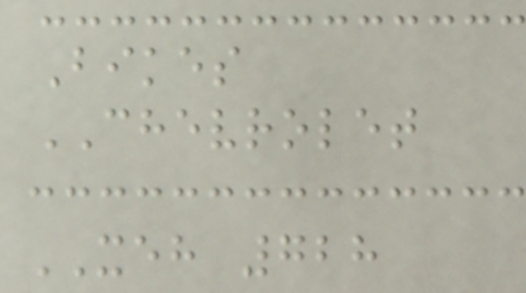Bikes
CHEVROLET
XEH 728
